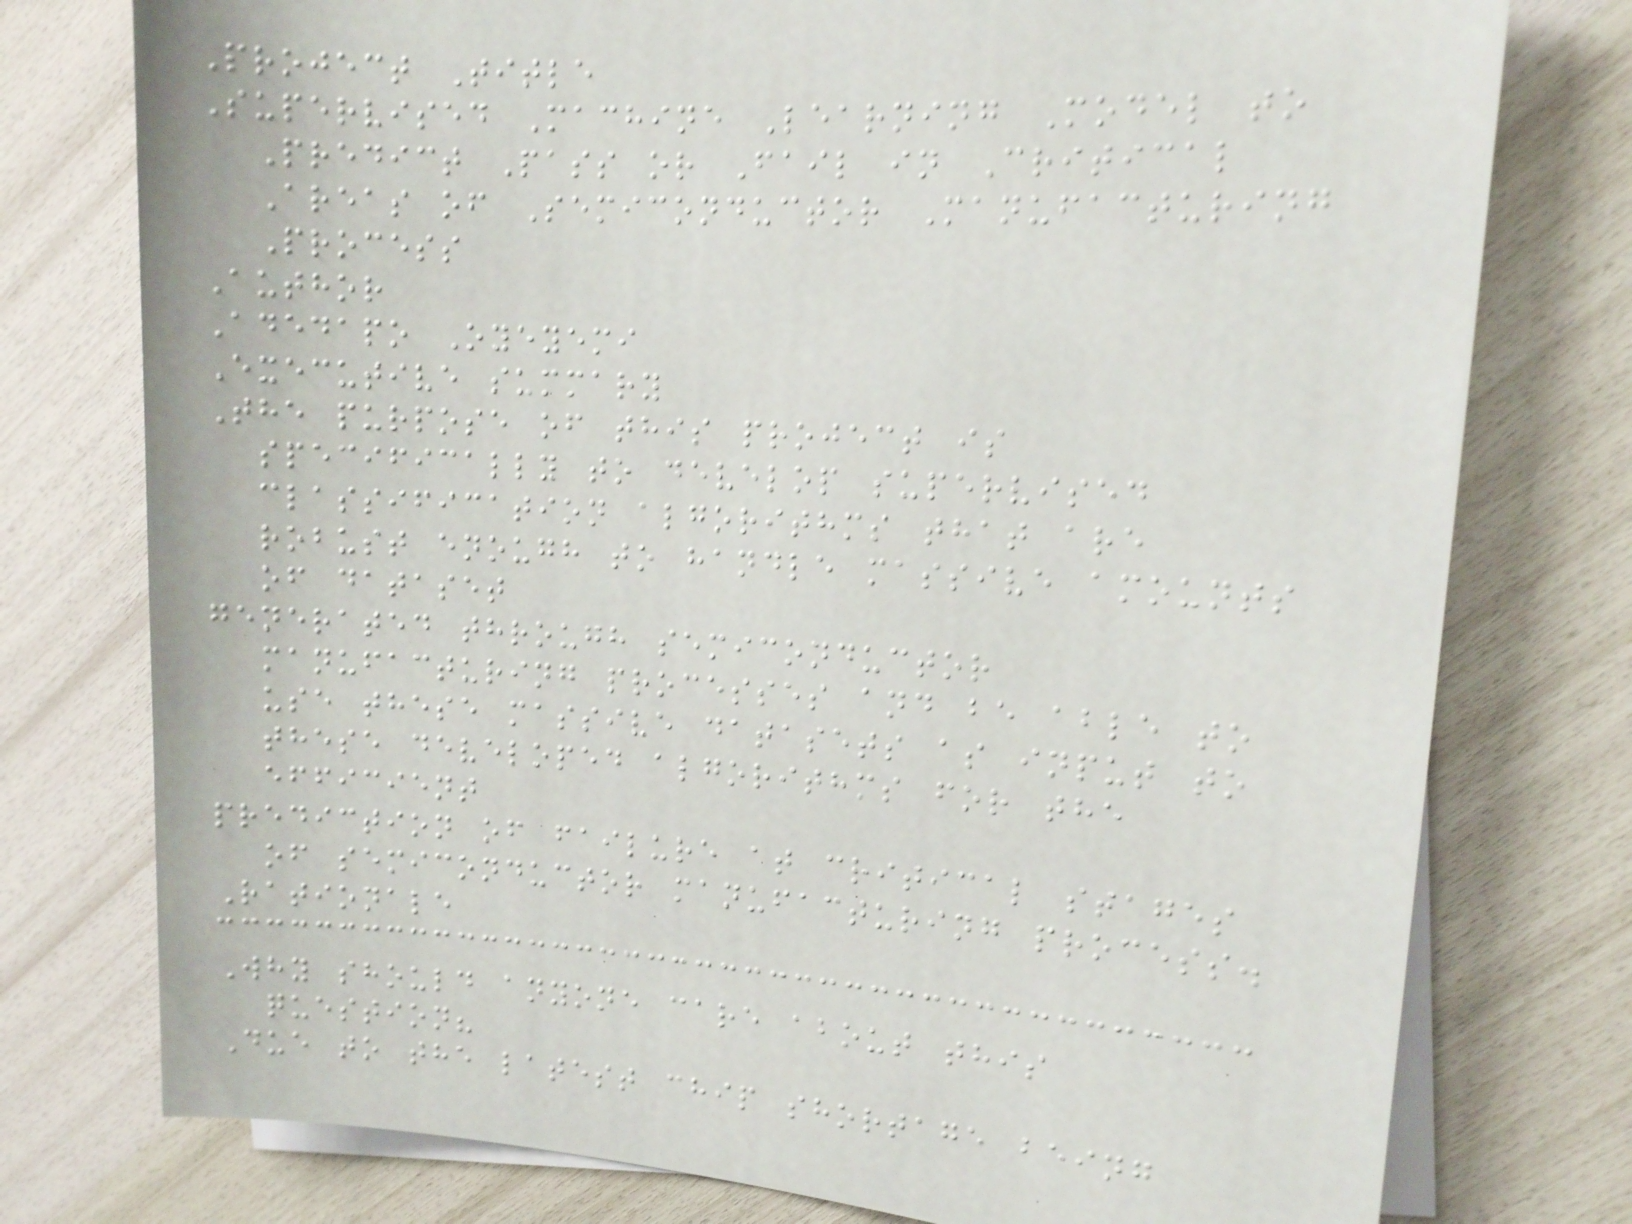Project Title
Supervised Machine Learning Model to
Predict Pass or Fail in Critical
Areas of Semiconductor Manufacturing
Process
Author
Adedapo Oyeyemi
Executive summary
The purpose of this project is
specifically to develop supervised
classification algorithms that are
robust enough to handle massive amounts
of dataset
generated through semiconductor
manufacturing processes and be able to
use these massive datasets as input to
these developed algorithms for the
efficient
prediction of failure at critical stages
of semiconductor manufacturing process.
Rationale
Why should anyone care about this
question?
Due to the latest chip shortage being
